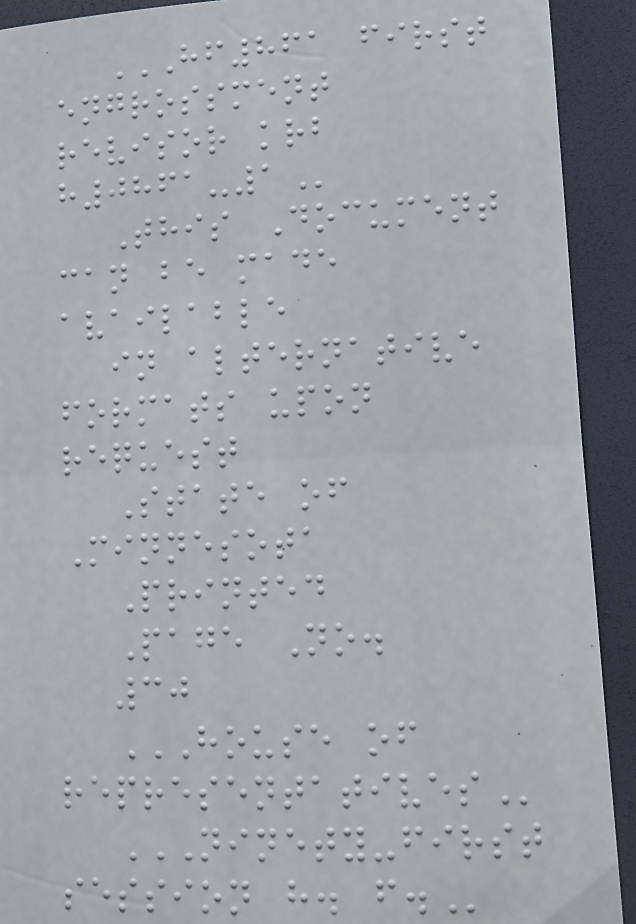HF861 FIRST
ENGROSSMENT
REVISOR KRB
H0861-1
This Document
can be made
available
in alternative
formats upon
request
State of
Minnesota
Printed
Page No.
30
HOUSE OF
REPRESENTATIVES
NINETY-FIRST
SESSION H. F.
